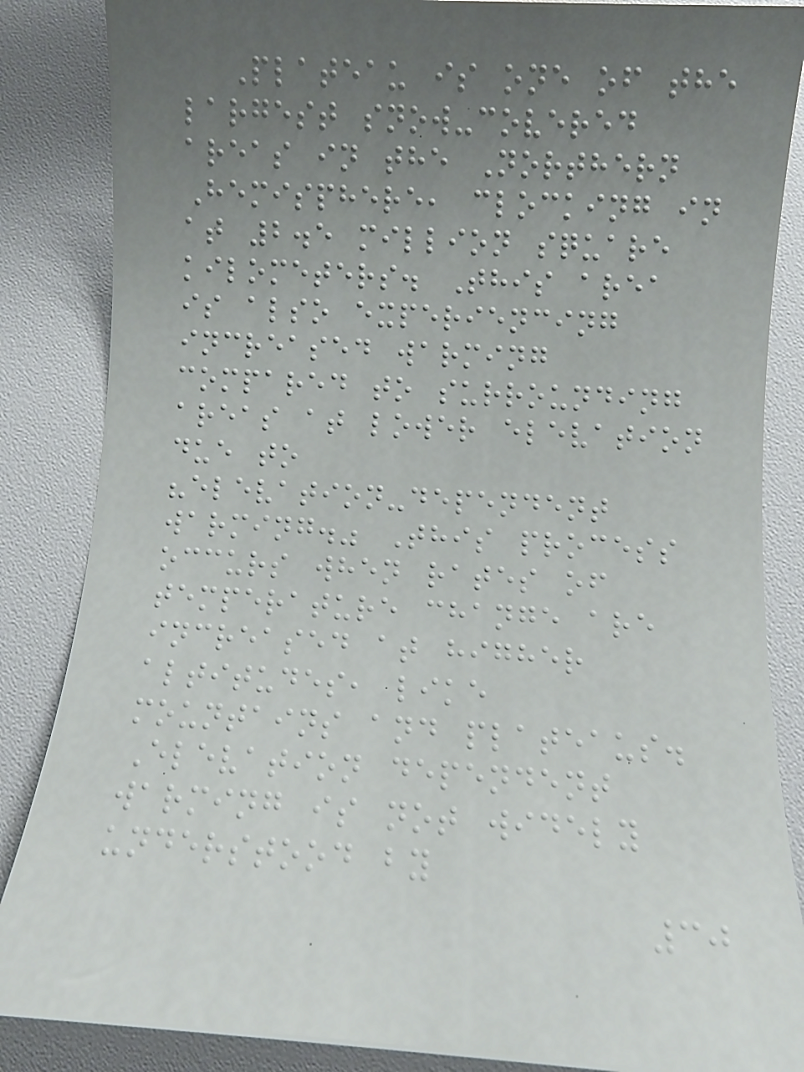Plateau is one of the
largest snow-covered
areas in the Northern
Hemisphere, clocking in
at 2.5 million square
kilometers. This area
is also experiencing
increased warming
compared to surrounding
areas at lower elevation
due to
"elevation-dependent
warming." This process
occurs when rates of
temperature change are
increased at higher
altitudes, like
mountains and plateaus.
Elevation dependent
warming is not widely
understood by
30
